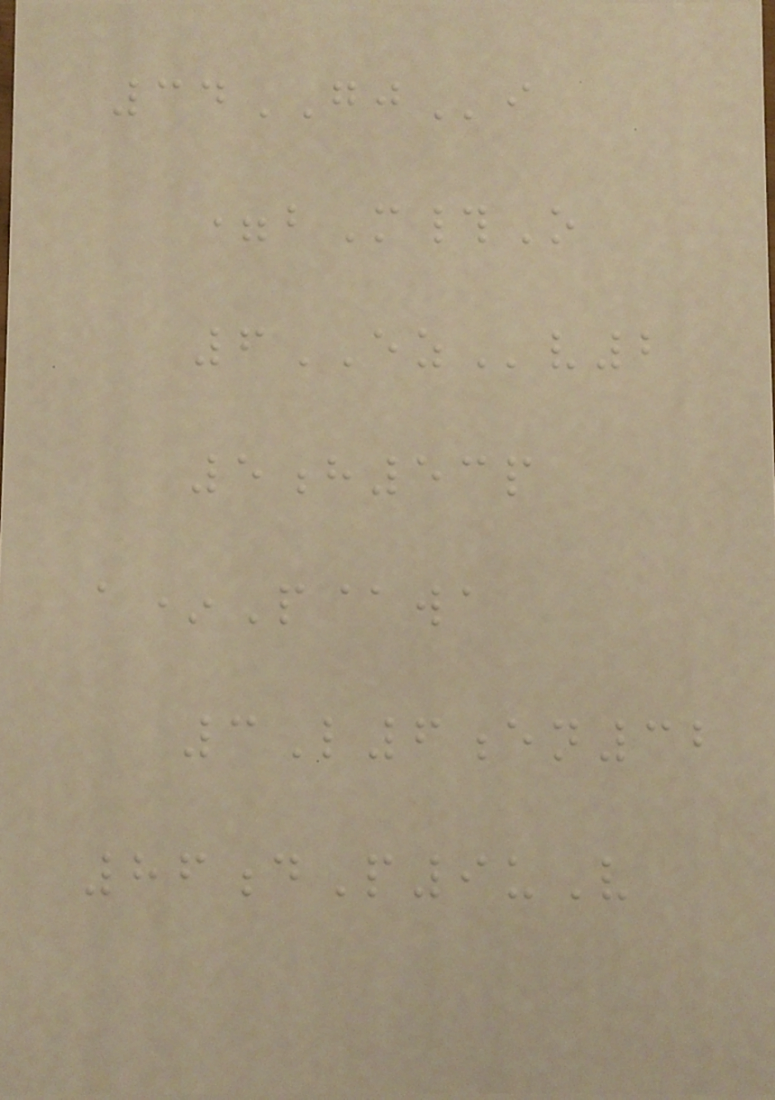34GJi
=bM#O
6EZv2
5h53p
a*P@wa
3L6en32
86dP9uV
